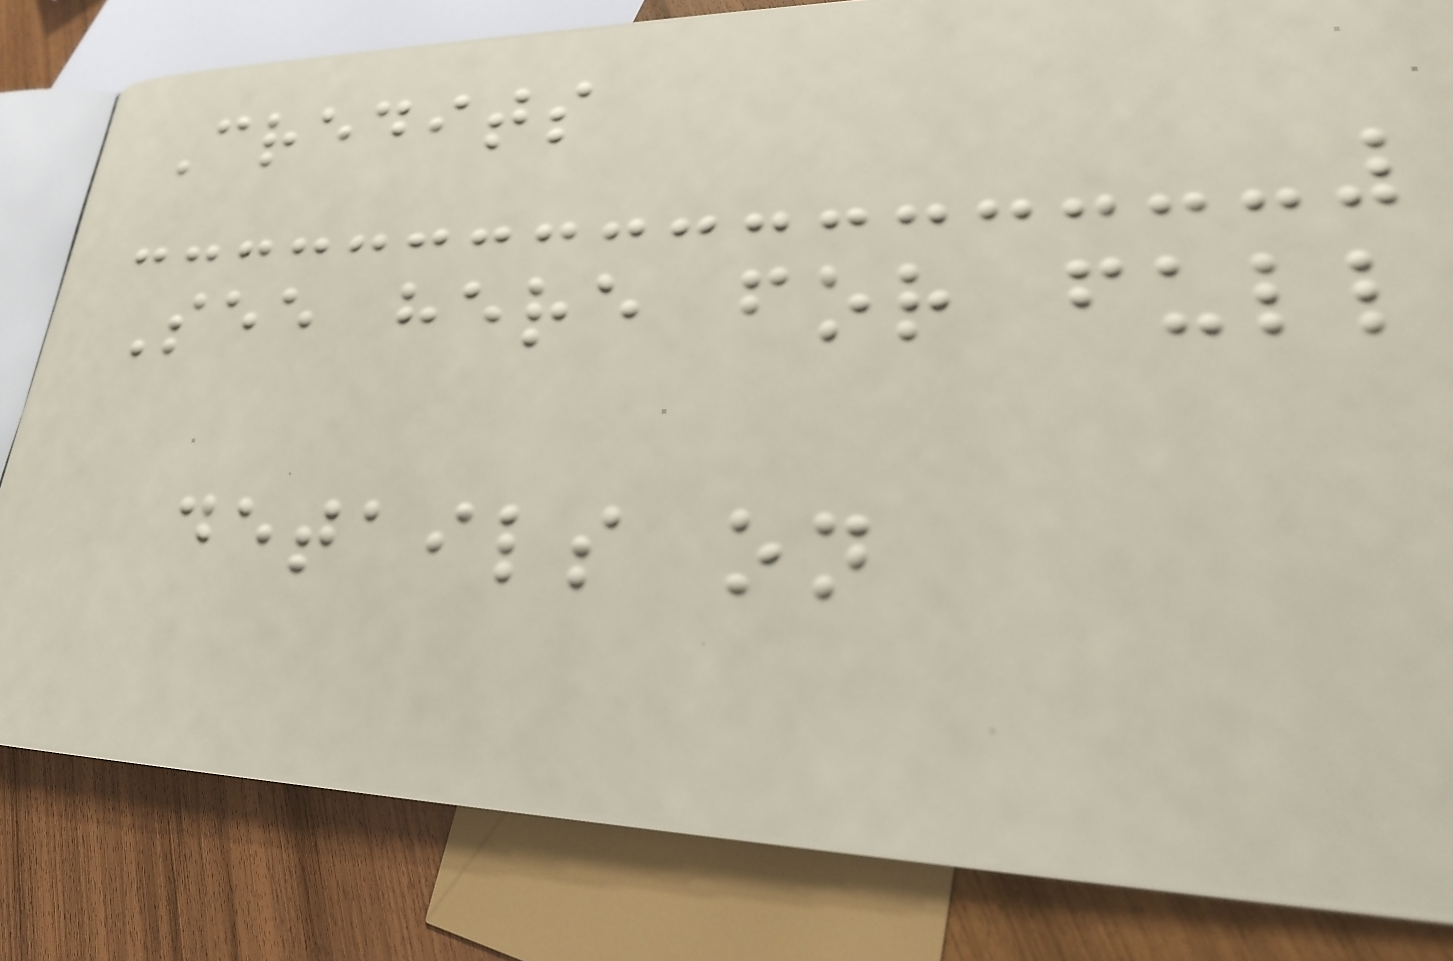Credits
See here for full
details on
